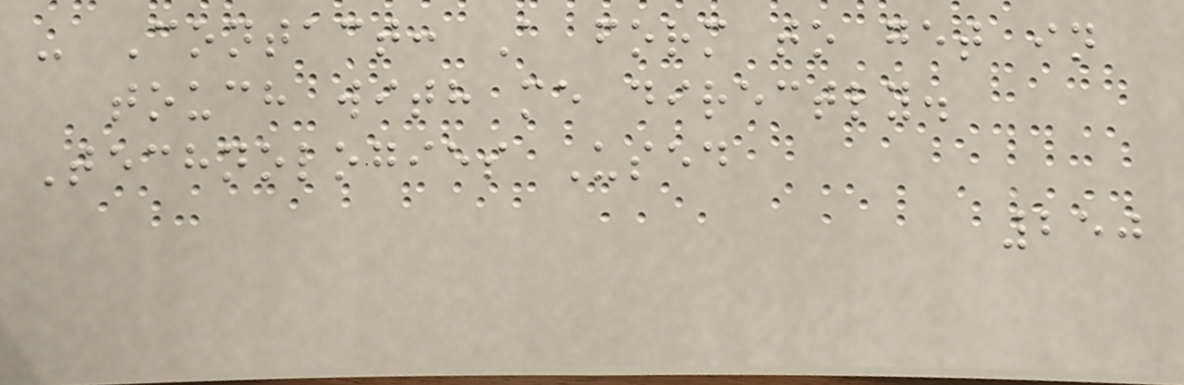- Contact: A form to get in
touch with me directly.
Technologies Used
250
